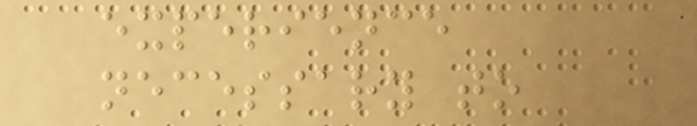experience
necessary to
